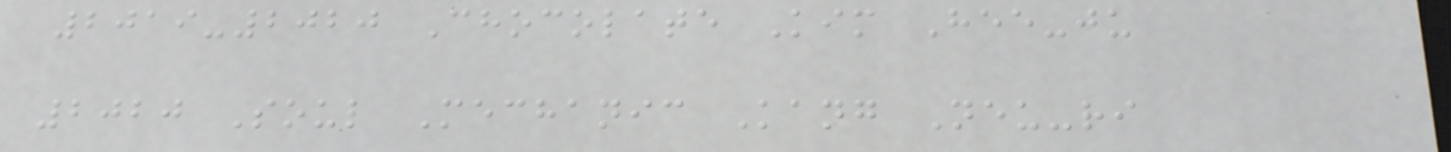2019-2020 Chocolate Kim Hee-ju
2020 Soul Mechanic Kang Neu-ri
